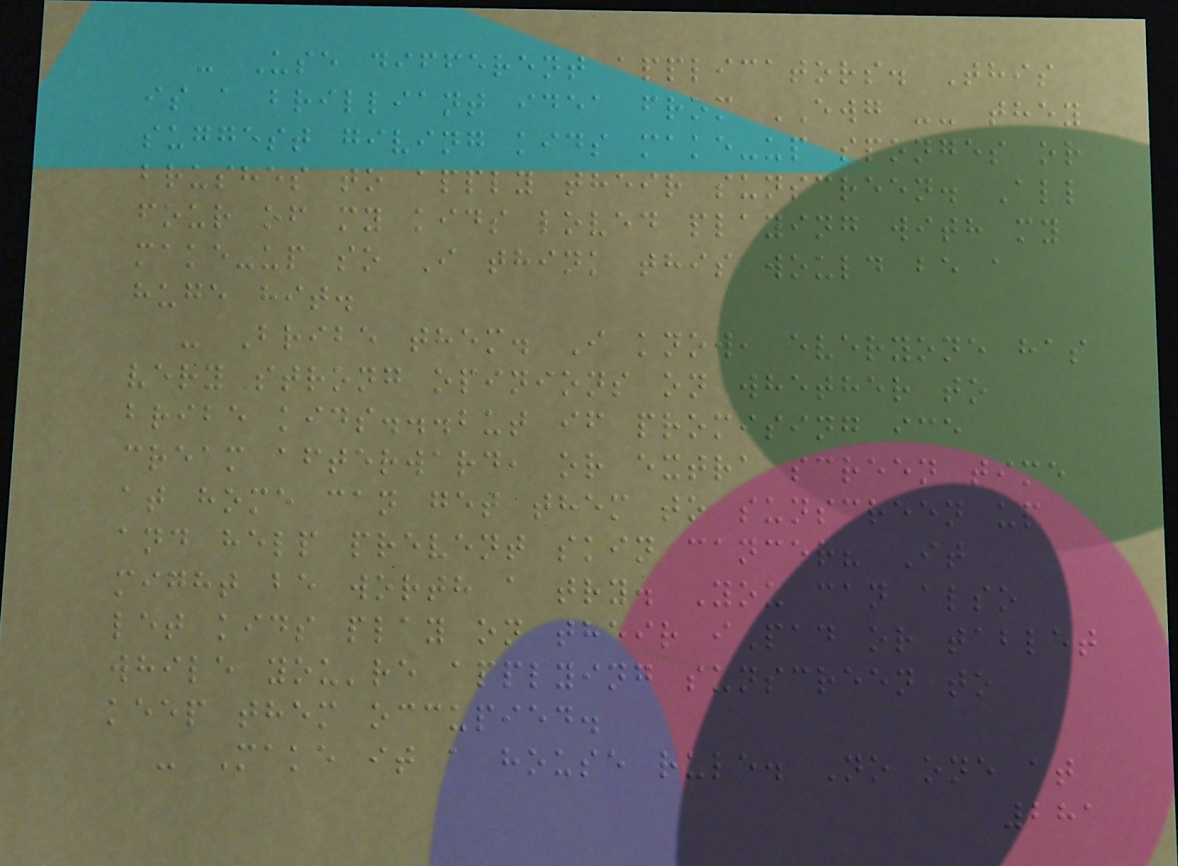- Use different applicators. This
is a brilliant idea from EWG -- they
suggest giving kids make-up sponges or
brushes to apply their sunscreen. All
four of my kids loved playing with my
make-up so I think this would be a
huge hit.
- Bribe them. I know, everyone has
very strong opinions on whether to
bribe kids...but if promising ice
cream afterward, or extra screen time
at home can get them to sunscreen up
and help prevent skin cancer? It
might be worth a try. You can also
let kids play on their iPad or tablet
while you're applying sunscreen to
keep them occupied.
- Make it a house rule. No one at
281
